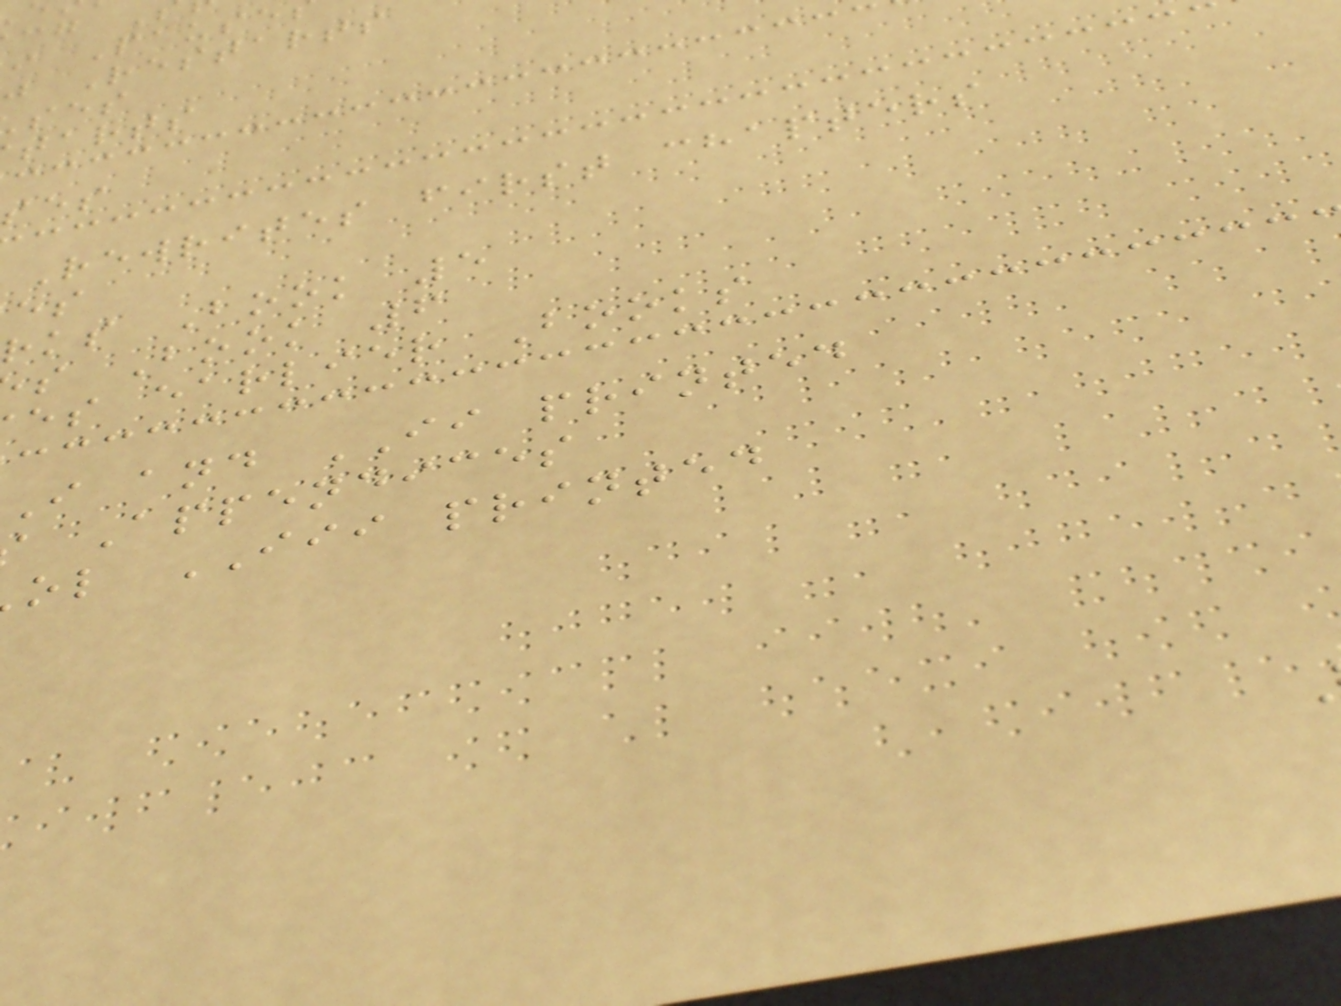i Pause
j Restarts
tarts
Rewrites first chapters
rks Book 5
s Book 6
es earlier Books
I and II printed
Appendices
ol III printed
